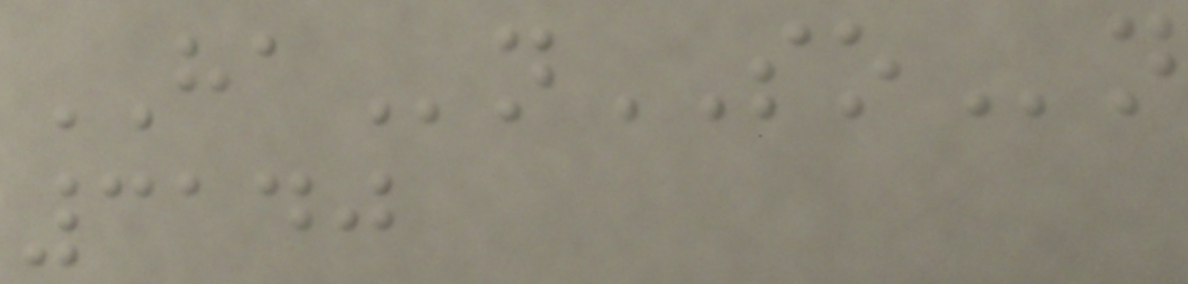HAnSOn
3140
